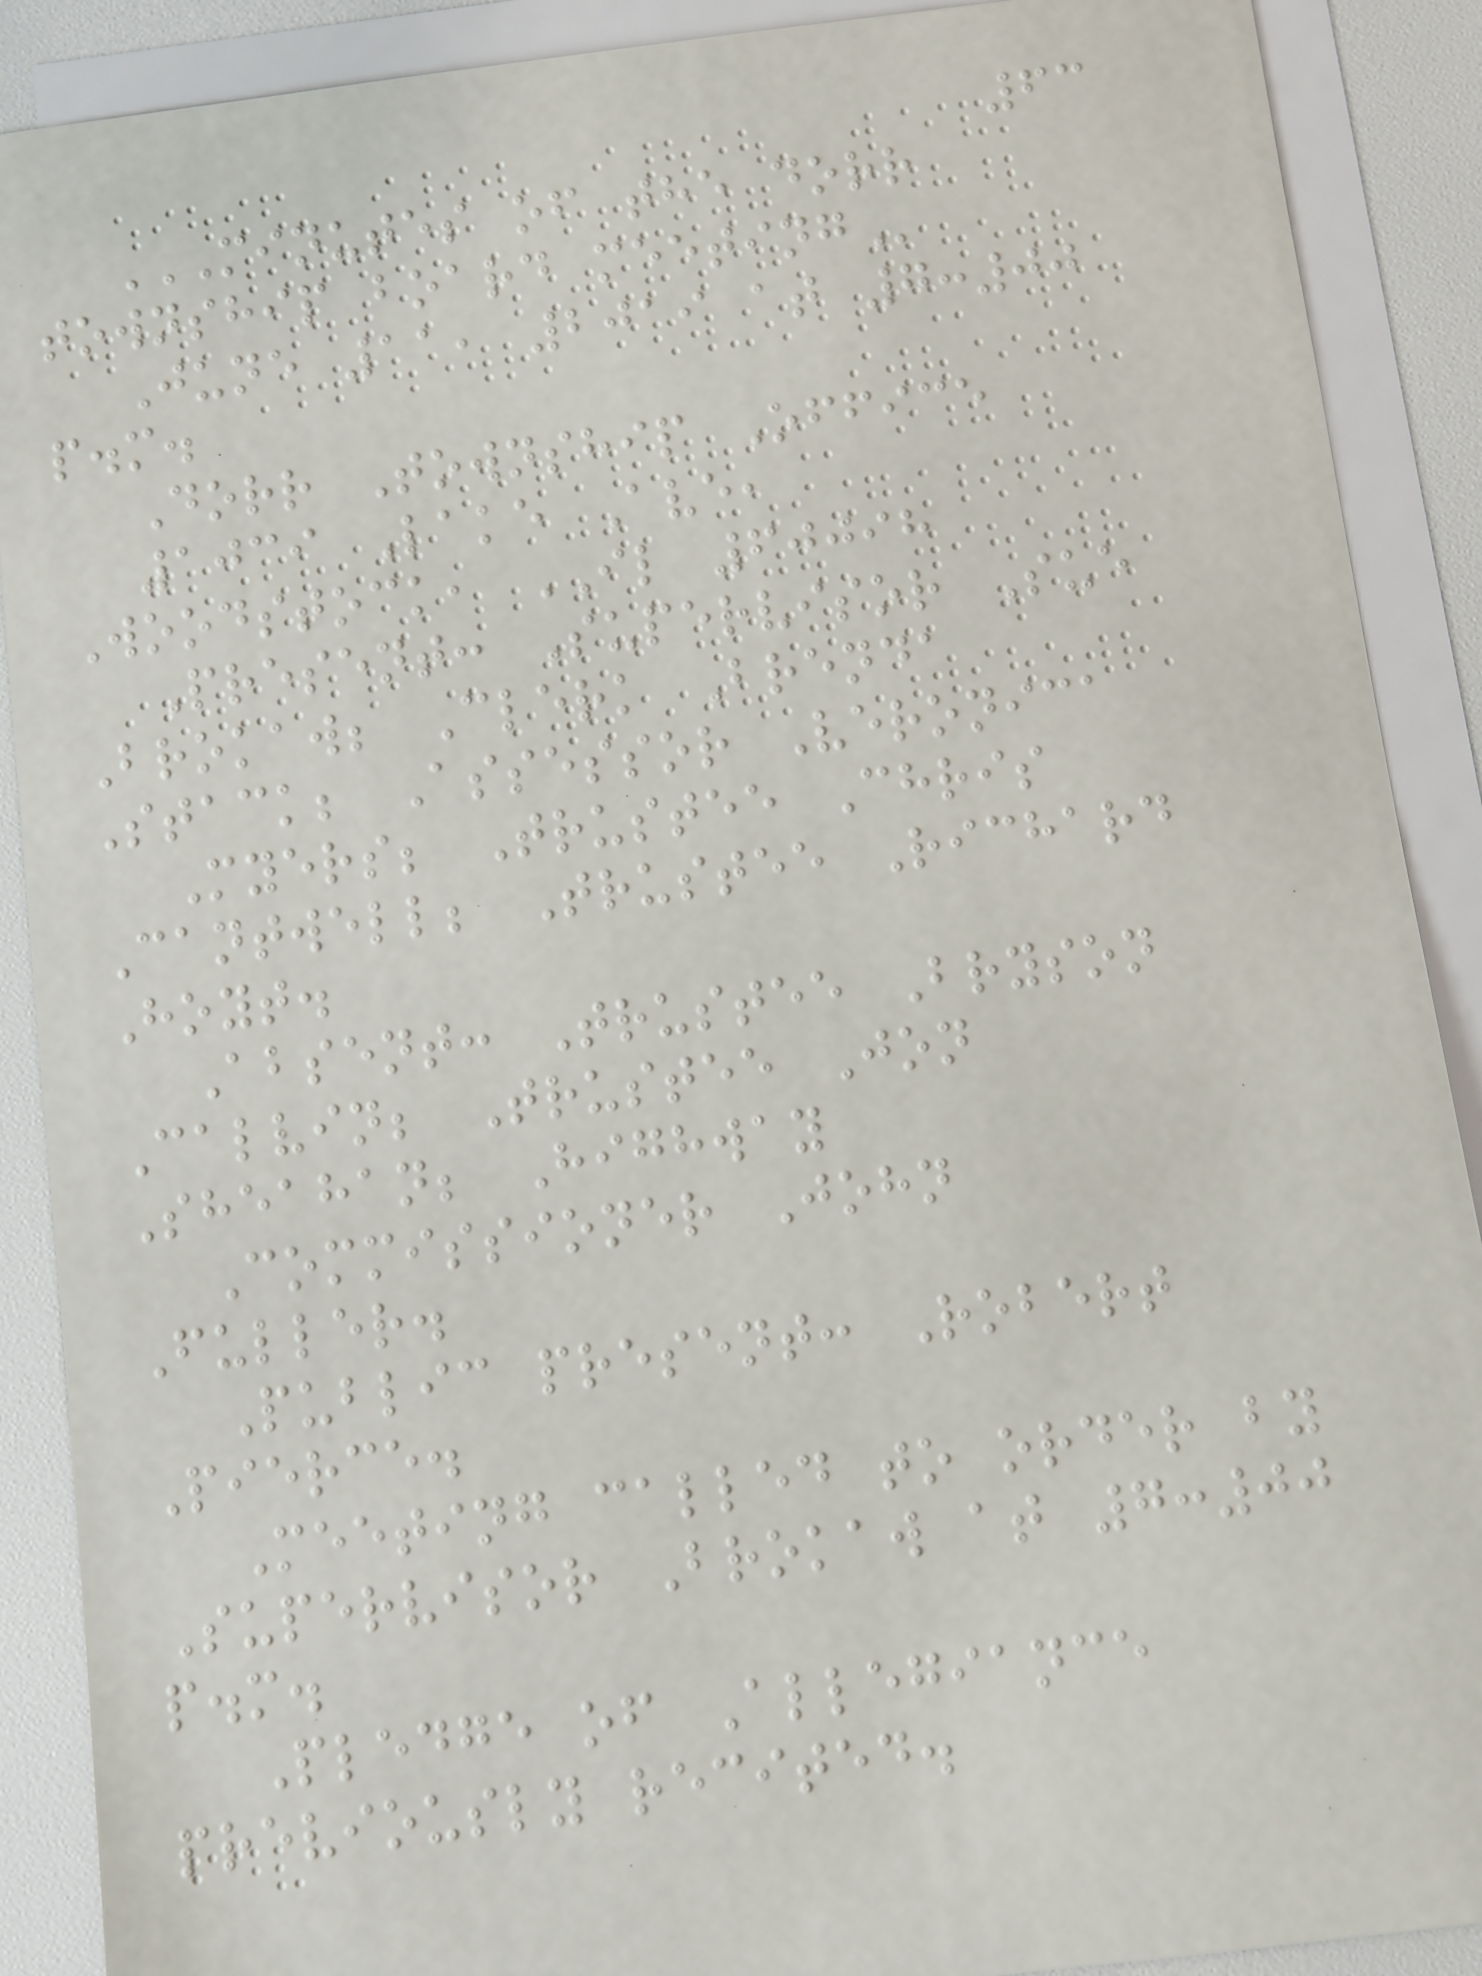63
MINUTES OF THE DORR
TOWNSHIP BOARD MEETING
June 11, 2019 at 7:00
p.m.
Dorr Township Office
1039 Lake Ave,
Woodstock, IL 60098
Present: Supervisor Sue
Brokaw; Clerk Brenda
Stack; Assessor Veronica
Myers; Trustee Chris
Cantwell; Trustee Richard
Hoyt.
Absent: Trustee Bryson
Calvin; Trustee Jon
Sheahan; Highway
Commissioner John
Fuller.
Public present: Robert
Pierce.
Meeting called to order by
Supervisor Brokaw at 7:00
p.m.
Pledge of Allegiance
previously recited.
